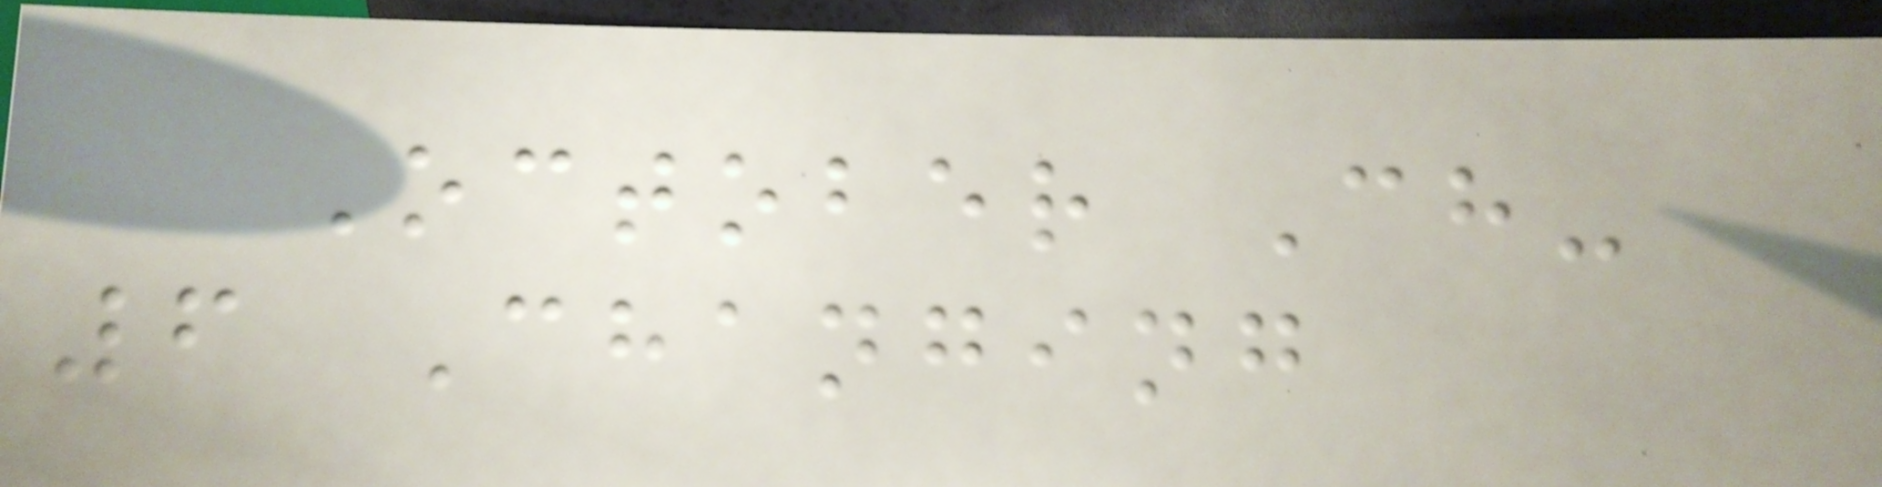October Ch-
6 Changing
